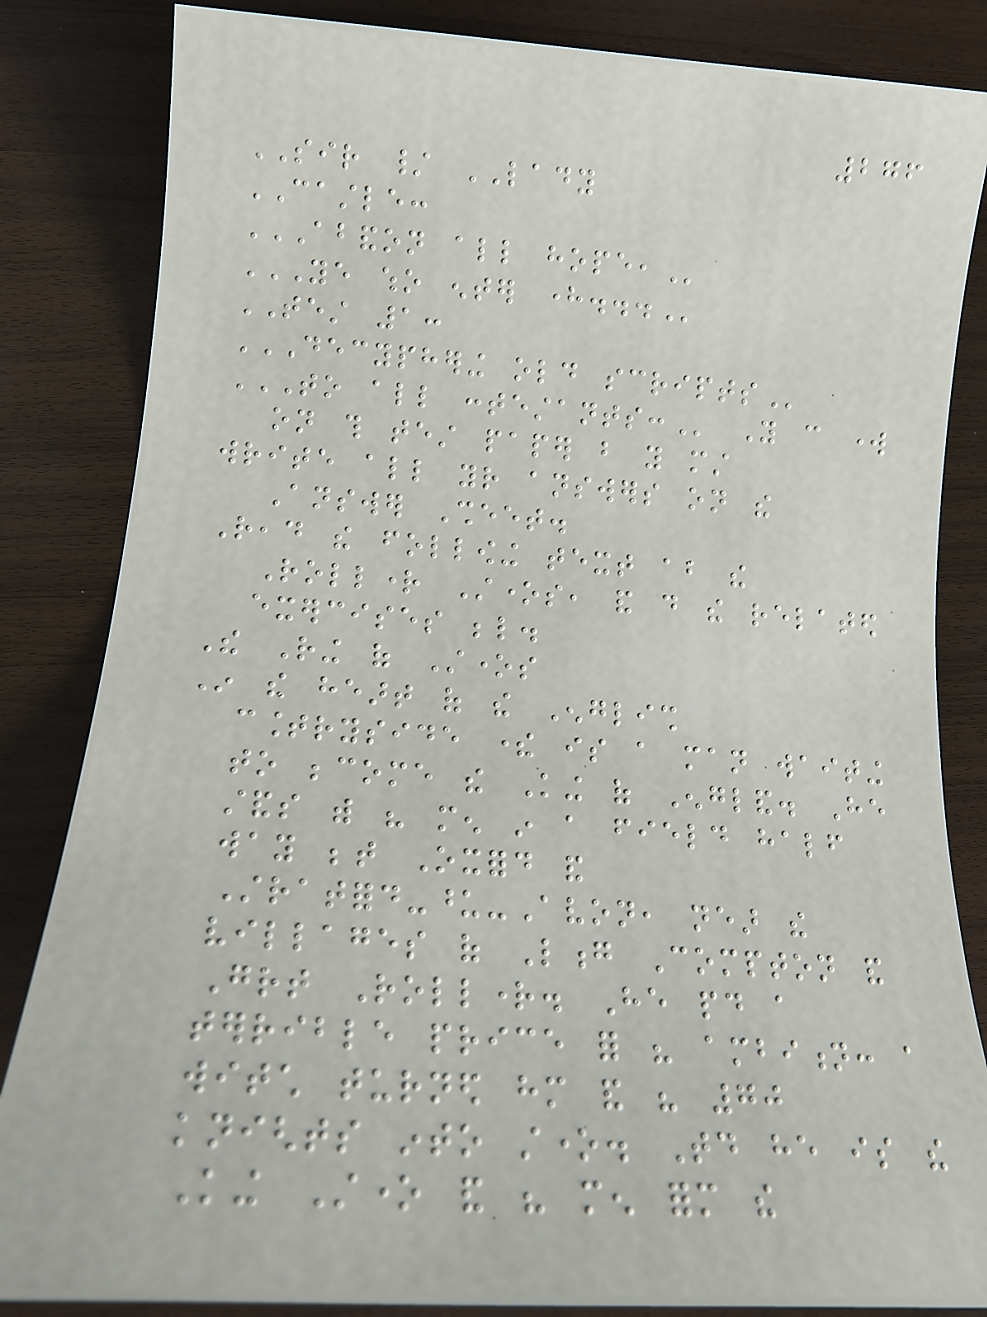276
SIR / LADY
CASTLE:
ABANDON ALL HOPE,
YE WHO ENTER HERE...
TEST 1:
DECYPHERING OLD SCRIPTS
TO ALL CONTESTANTS: You can work
on this test paper but you must
write all your answers on the
Answer Sheet.
Read the following text about the
Rollright Stones, and do the related
exercises below.
The Ring of Stones
In the heart of the English
countryside there is a man waiting
to become the King of England. He
stands with his men in a field half
way between Oxford and
Stratford-upon-Avon, near the
villages of Long Compton and
Great Rollright. He paid a
terrible price for his ambition: a
witch turned him and his 70
knights into stone. Today he is the
King Stone and his men form the
